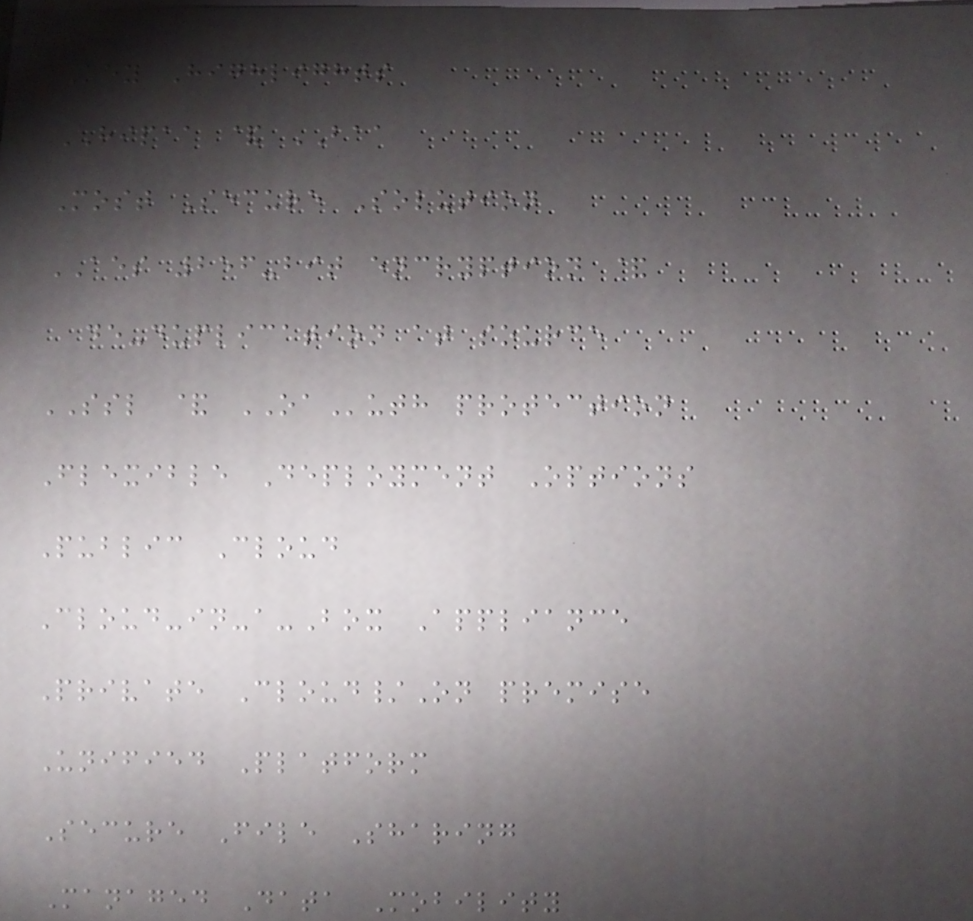Key Highlights
HIPAA & BAA
Most Secure Solution
AES 256-bit encryption &
de-duplication at source
SSL & OAuth protection
Flexible Deployment Options
Public Cloud
Cloud-in-a-Box Appliance
Private Cloud/On premise
Unified Platform
Secure File Sharing
Managed Data Mobility
